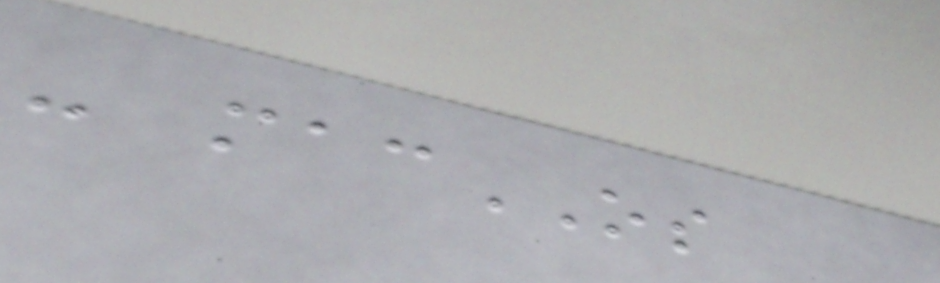- macOS
